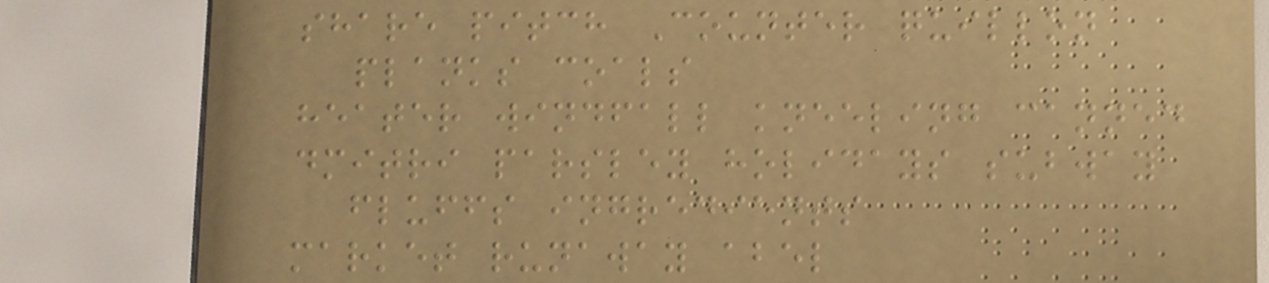share pitch Counter quillon
planks coals
heater windfall kneeling canned
dmitri parsley holidays subway
fluffs ingredients
market runaway abel
